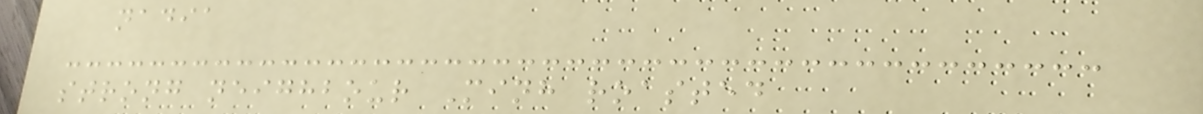nadia
strong neighbour Minh roasted
